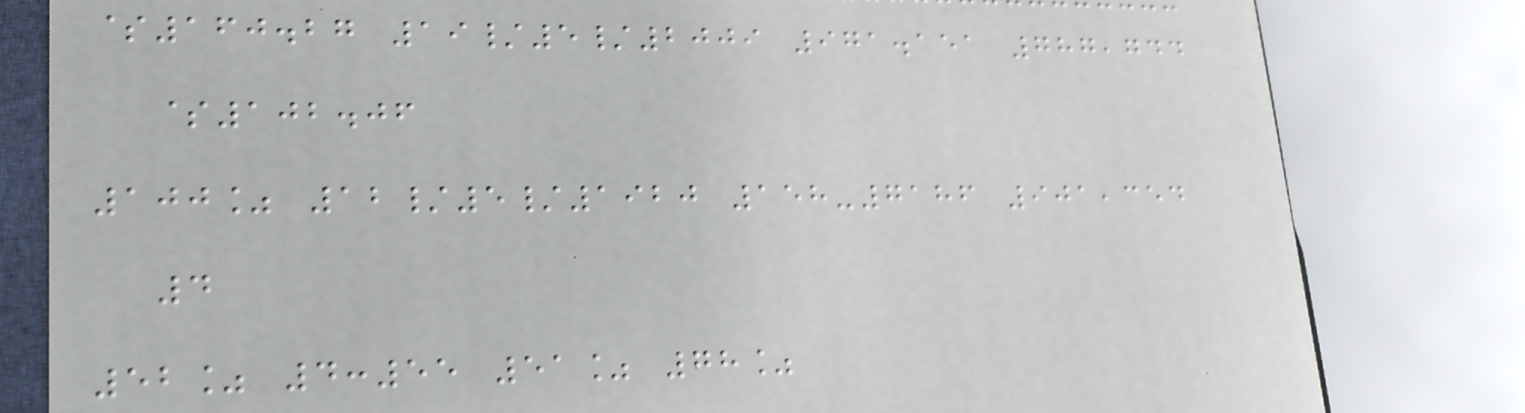$160.27 19/5/2009 971.151 787,744
$102.06
100% 12/5/1920 158-7186 901,354
4
52% 4:55 51% 78%
